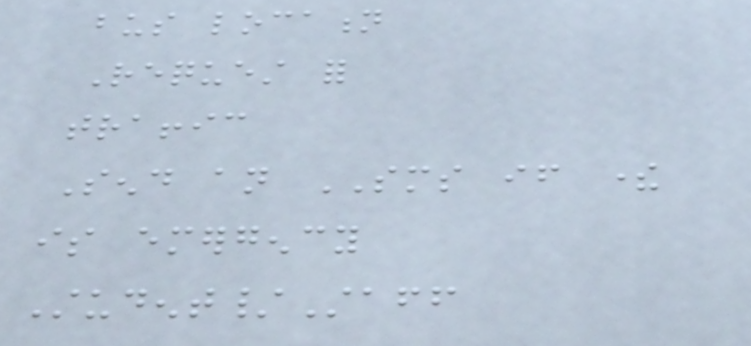bus location
Request for
traffic
Send an SMS if there
is emergency
Student/Staff
